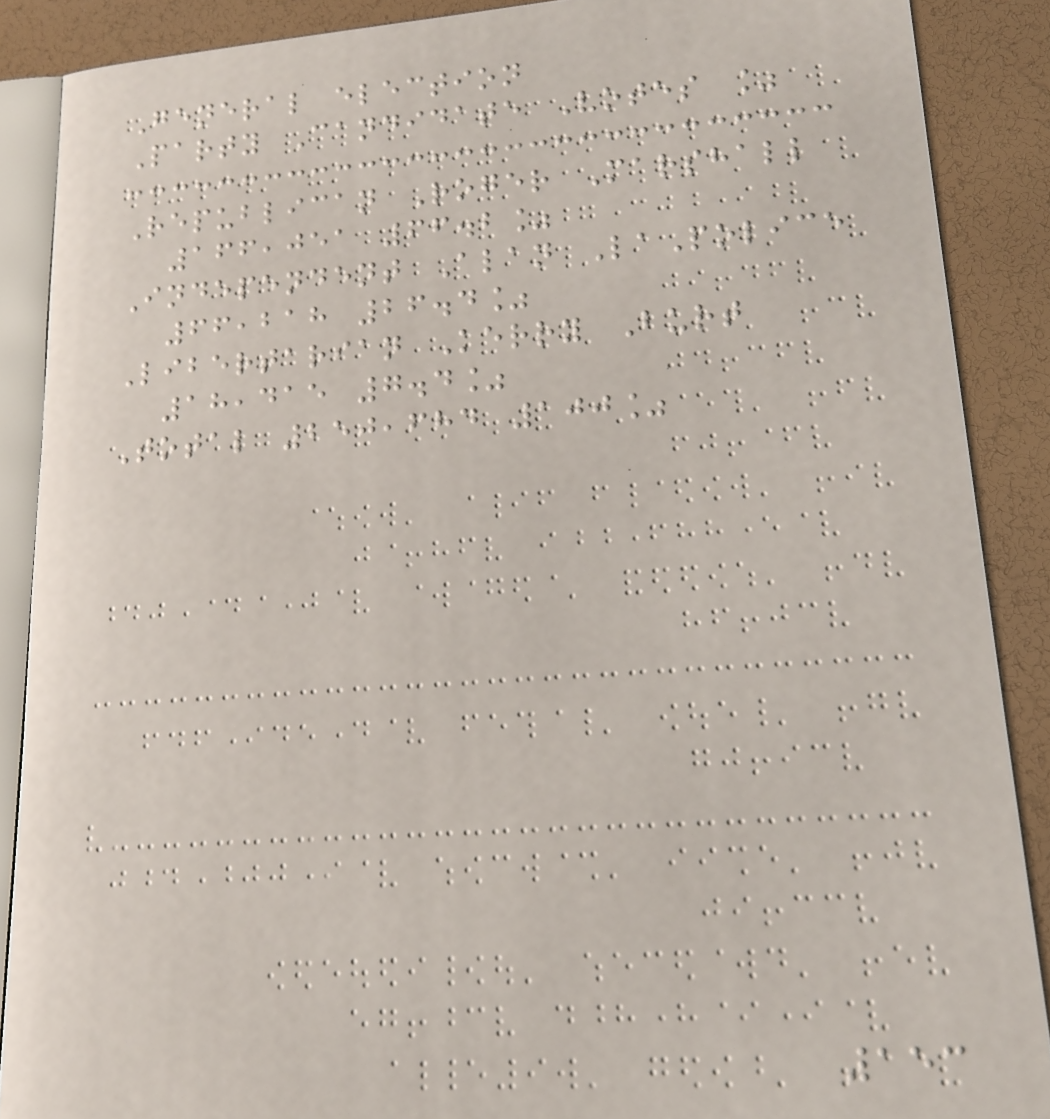General election
Party Candidate Votes %
Republican Roger Marshall
166,051 66.2%
Independent Alan LaPolice
66,218 26.4%
Libertarian Kerry Burt
18,415 7.4%
Total 250,684 100%
153
